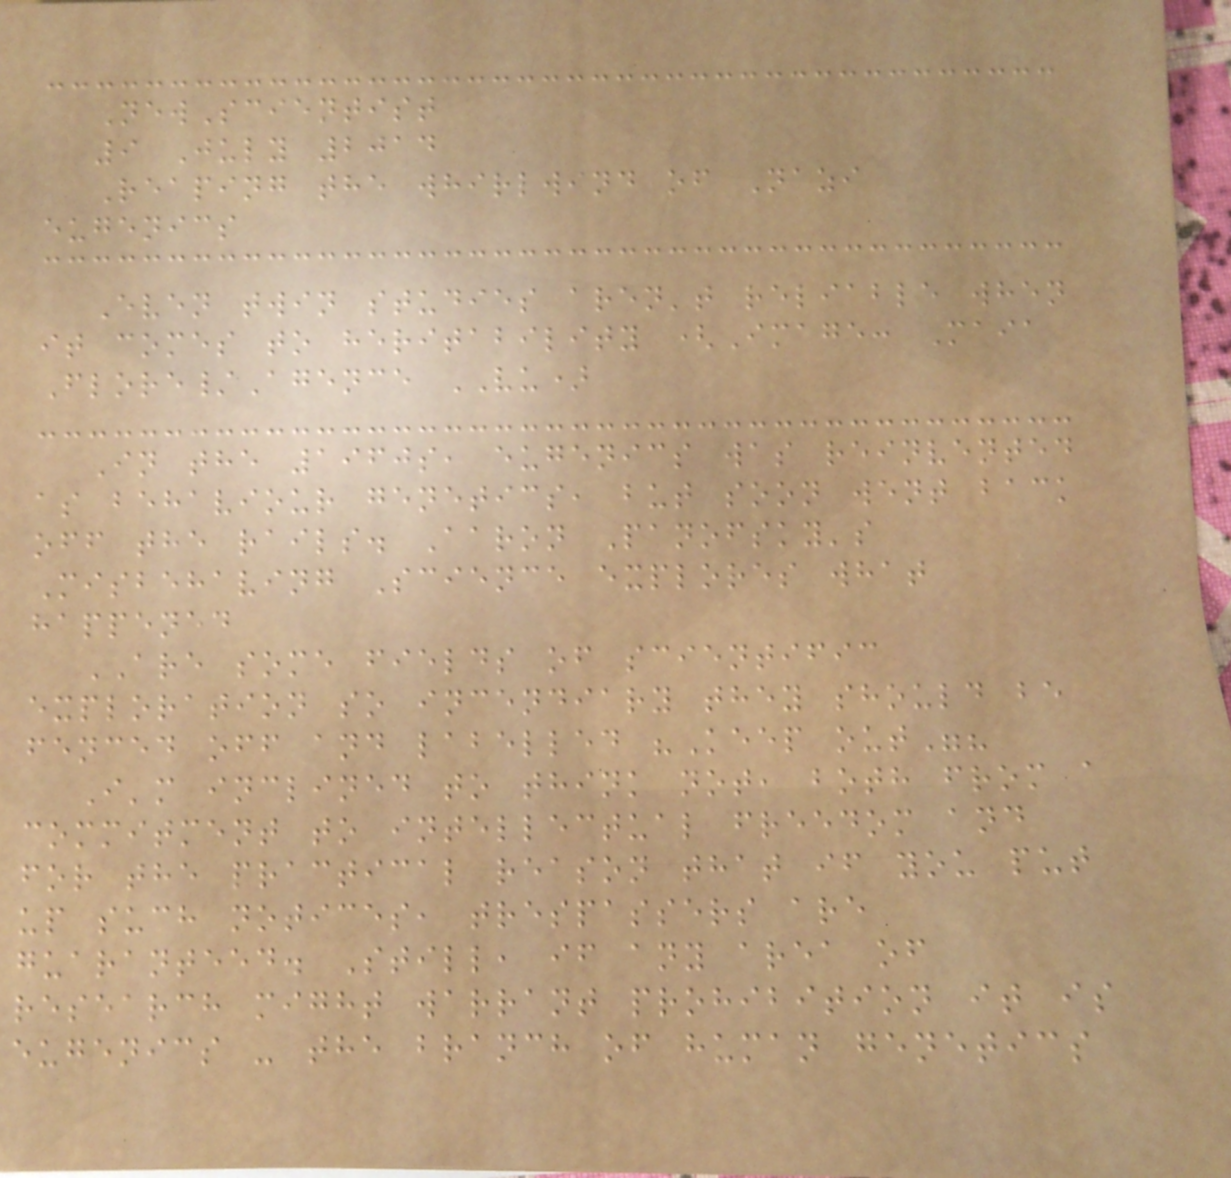NewScientist
9 July 2014
Reaping the whirlwind of Nazi
eugenics
Even twin studies aren't reliable when
it comes to heritability (Image: Maia
Flore/Agence VU)
In the 1960s, eugenics was reinvented
as behaviour genetics, but soon went back
off the rails. Aaron Panofsky's
Misbehaving Science explores what
happened
ARE some fields of scientific
exploration so incendiary they should be
fenced off and labelled "Keep out"?
I'm inclined to think not, both from a
commitment to intellectual freedom and
for the practical reason that if you put
up such notices, trespassers are
guaranteed. Still, if any area of
research might warrant prohibition it is
eugenics - the branch of human genetics
